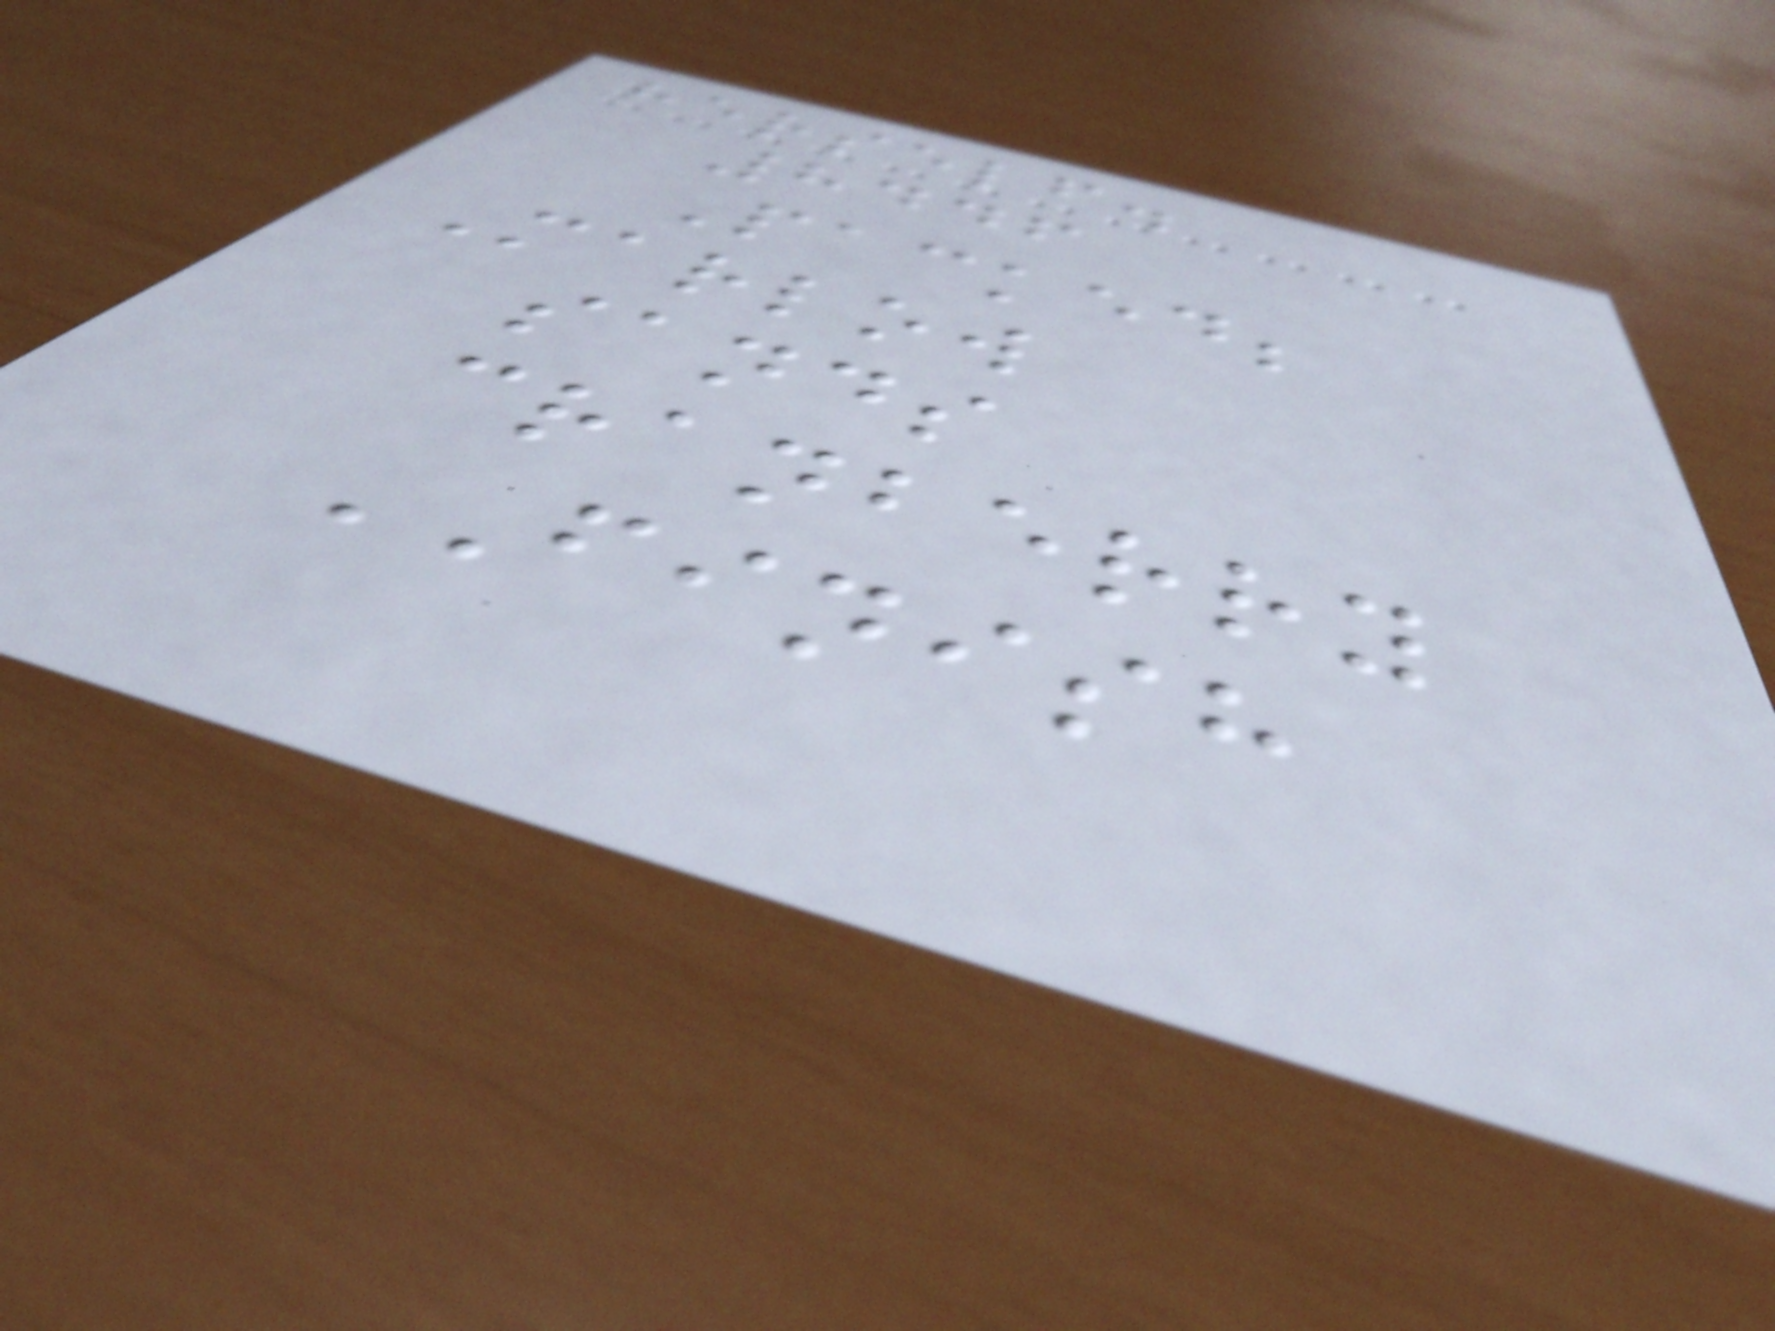herself.
8446
Packed;
Marlow
sands
cranberry
FINISH
